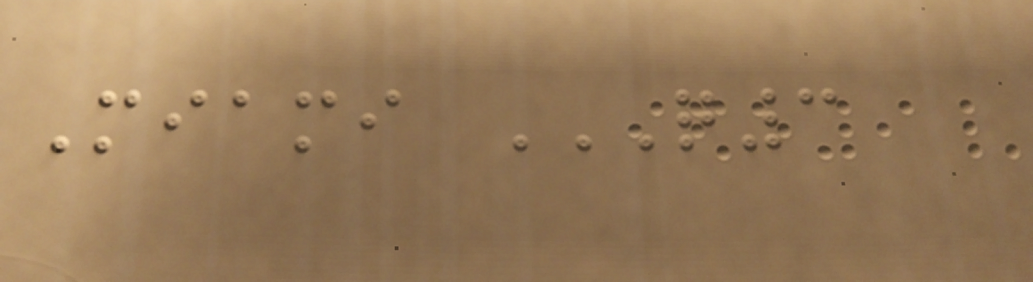Miami Q3
